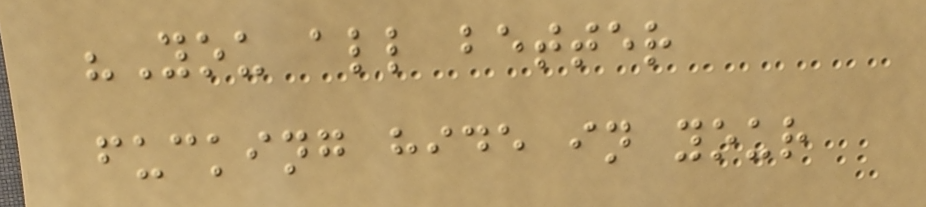"You all better
fucking hide in your
